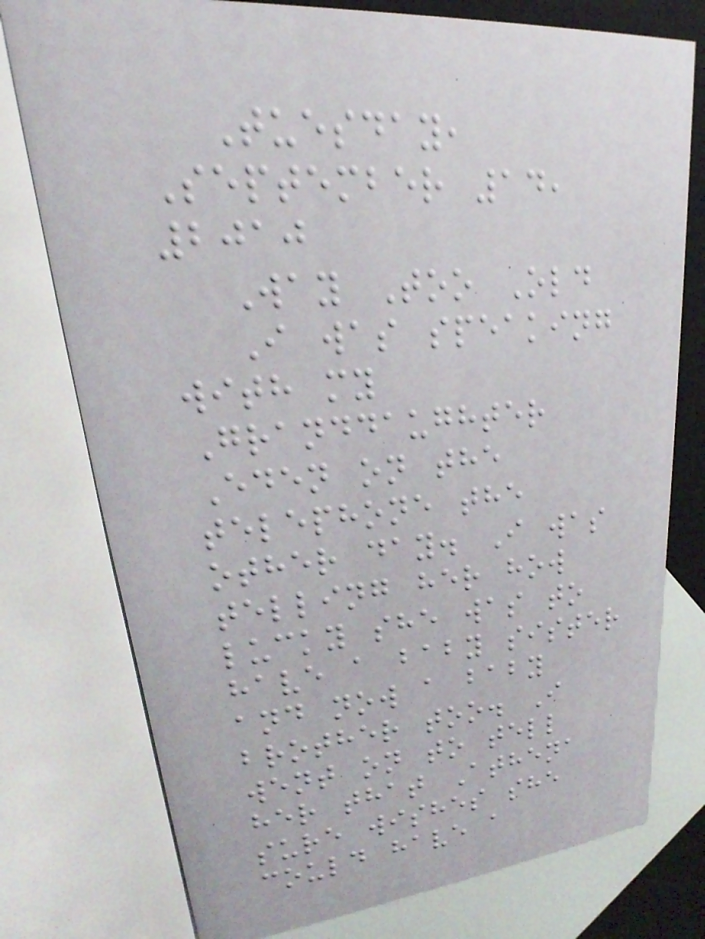Tuesday,
September 14,
2010
Way Too Old
I was speaking
with my
Granddaughter
Eden on the
telephone the
other day. I was
telling her how
lucky she was to
have a baby sister
and now a baby
brother too. I
went on to tell
her that Athena
sure wishes she
could have a
